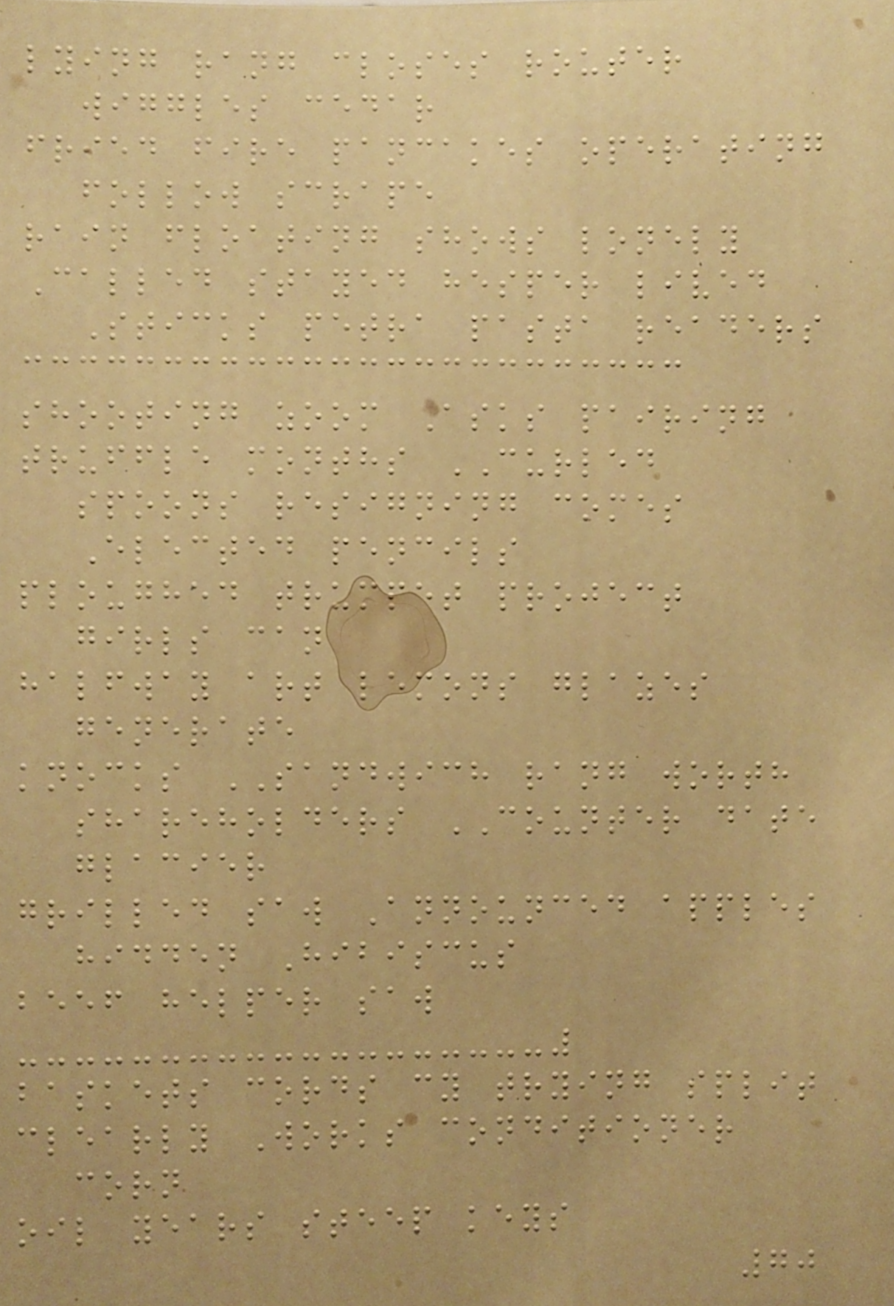lying rang closes router
wiggles cedar
fried fire pancakes operating
follow scrape
rain floating shows lonely
Called stayed hesper lived
Sticks petra pasta readers
shooting zoom Asks pairing
truffle months CURLED
spoons resigning comes
Elected pencils
ploughed trumpet project
girls can
halfway art lemons glazes
generate
knocks SANDWICH rang worth
shareholders COUNTER date
glacier
grilled saw Announced apples
hidden Hibiscus
beef helper saw
baskets cords cy trying split
clearly Works conditioner
corn
oil years steep keys
70
